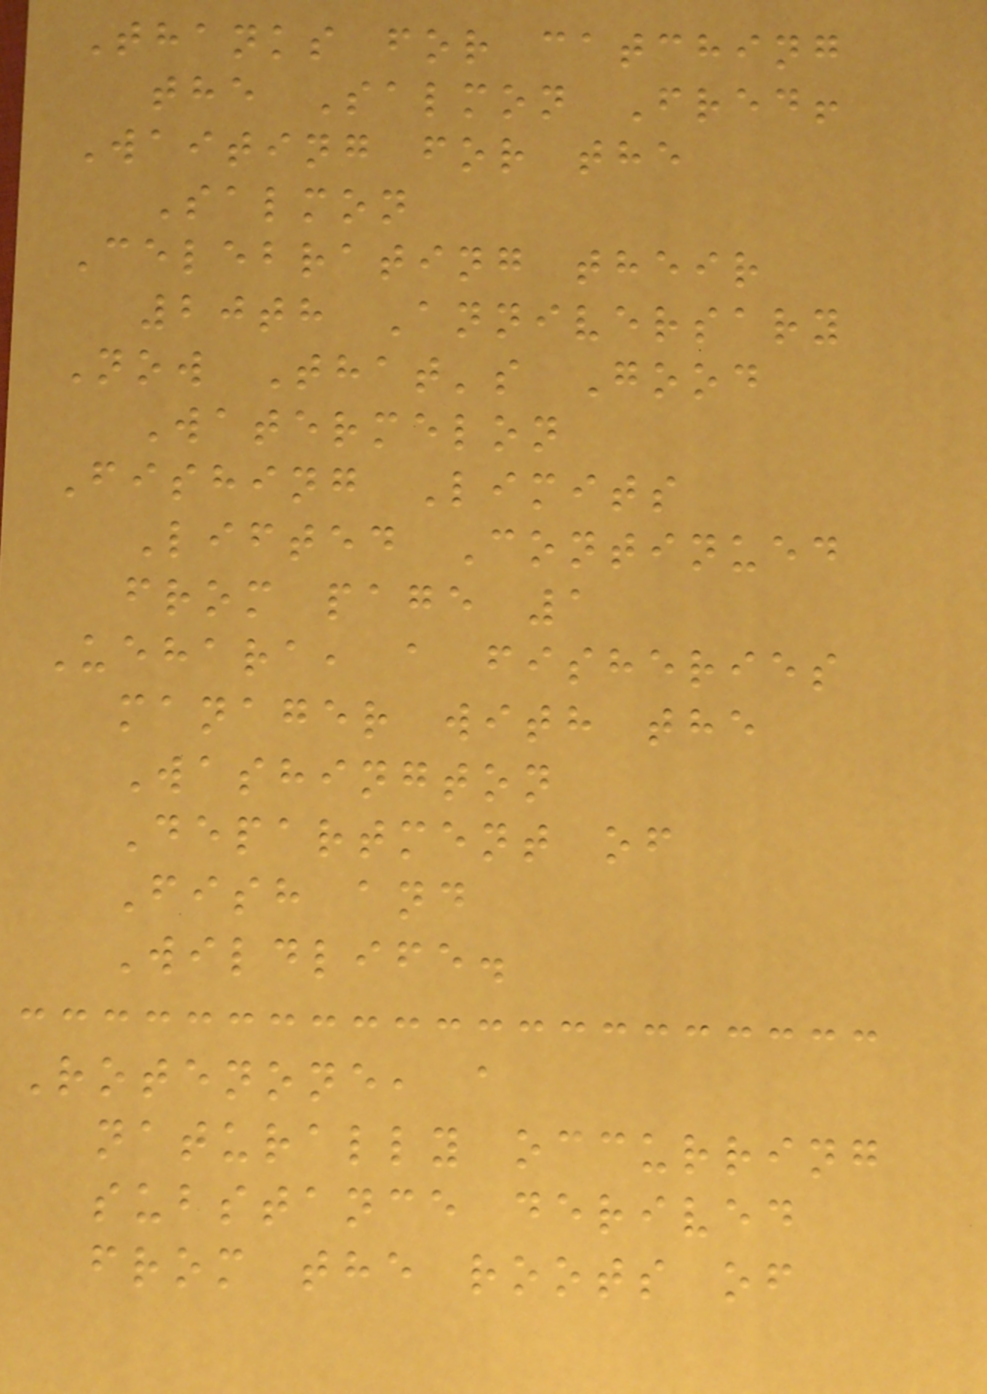Thanks for catching
the Salmon Fred!
Waiting for the
Salmon
Celebrating their
20th Anniversary
Now That's Good
Watermelon
Fishing Limits
Lifted Continued
from page 1
Uehara, a fisheries
manager with the
Washington
Department of
Fish and
Wildlife.
Rotenone, a
naturally occurring
substance derived
from the roots of
